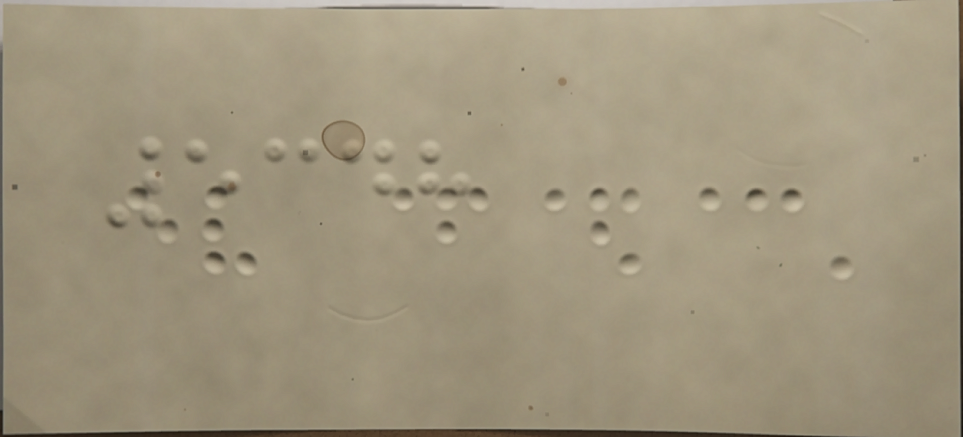5348
